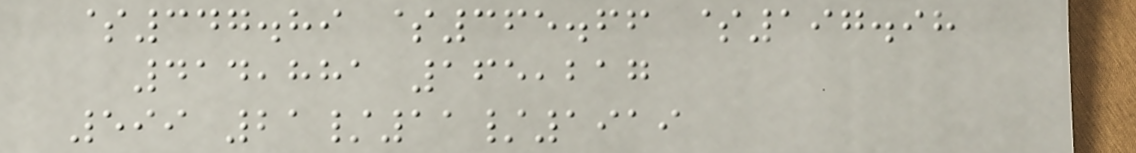$347.89 $365.66 $197.98
414,881 165,217
599 21/11/1919
